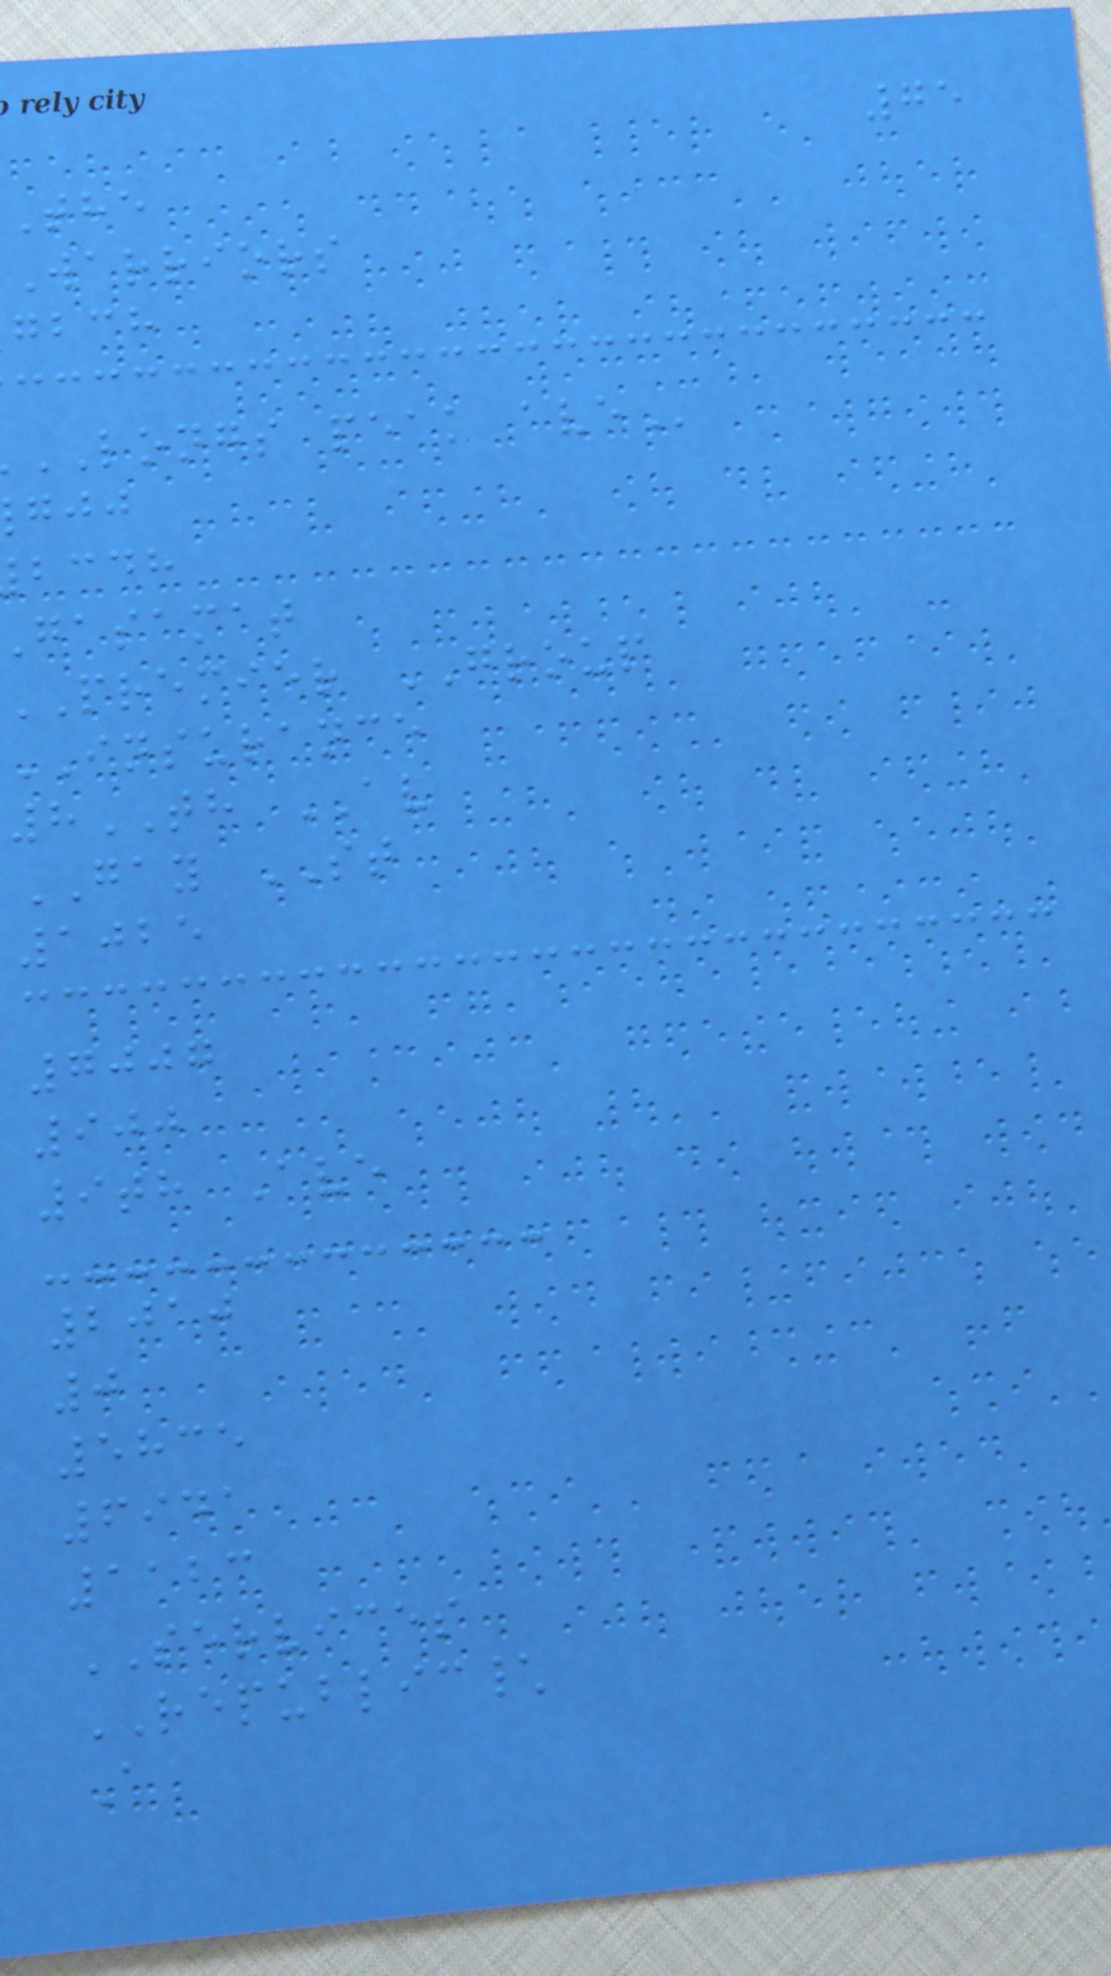75
warriors
gbch
LONGS peak
bcdh
gasamat
premier GROUP
INSURANCE
8TH AV
GAY ST
1025
7007
900
9th Ave
2010
0
5835
6941
1123
SERVICES
REPUBLIC\
A
